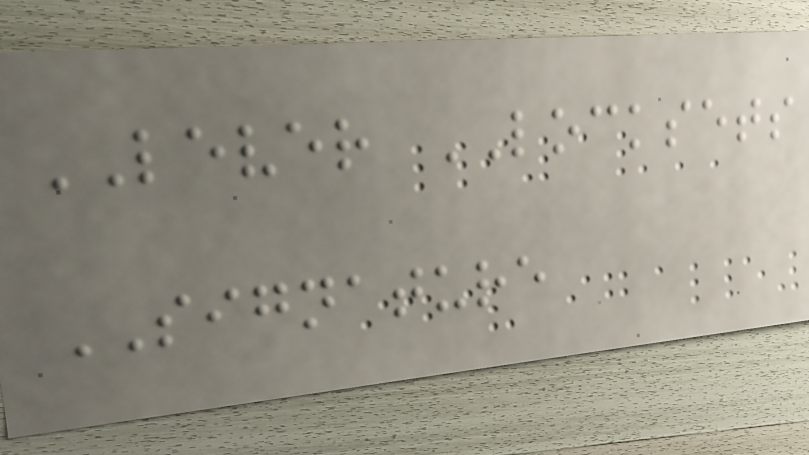LEVER LOCKSETS
SIGNATURE
